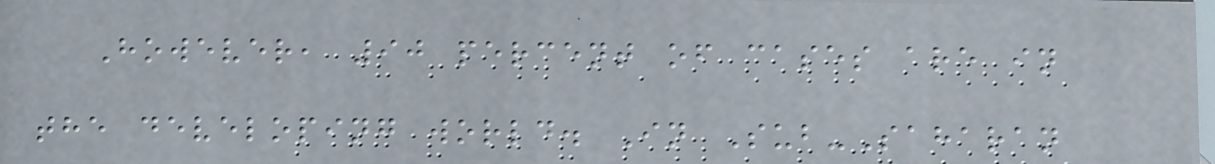However, 90 percent of cases are in
the developing world. In Sub-Saharan
